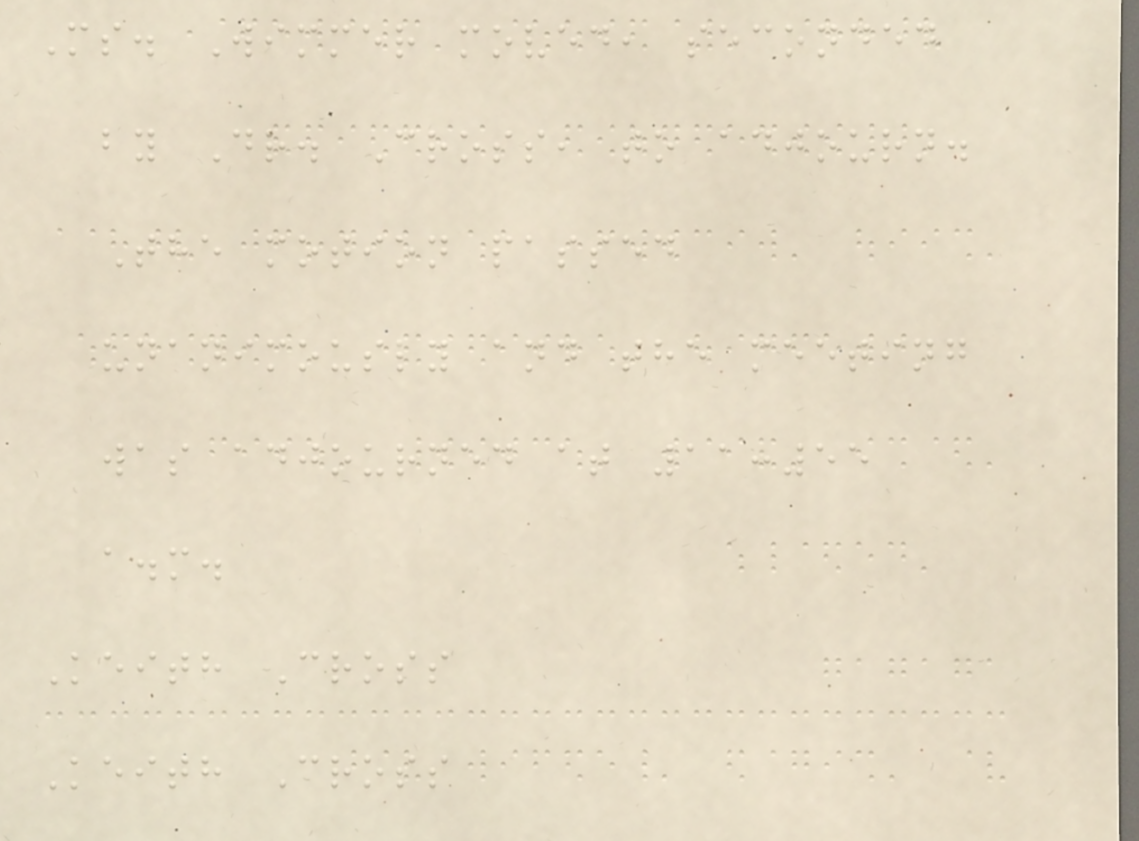Ms. Wimmer moved, seconded
by Dr. Cross, to adjourn.
The motion passed
unanimously and the meeting
was adjourned at 11:55
a.m.
Keith Cross
Keith Cross
